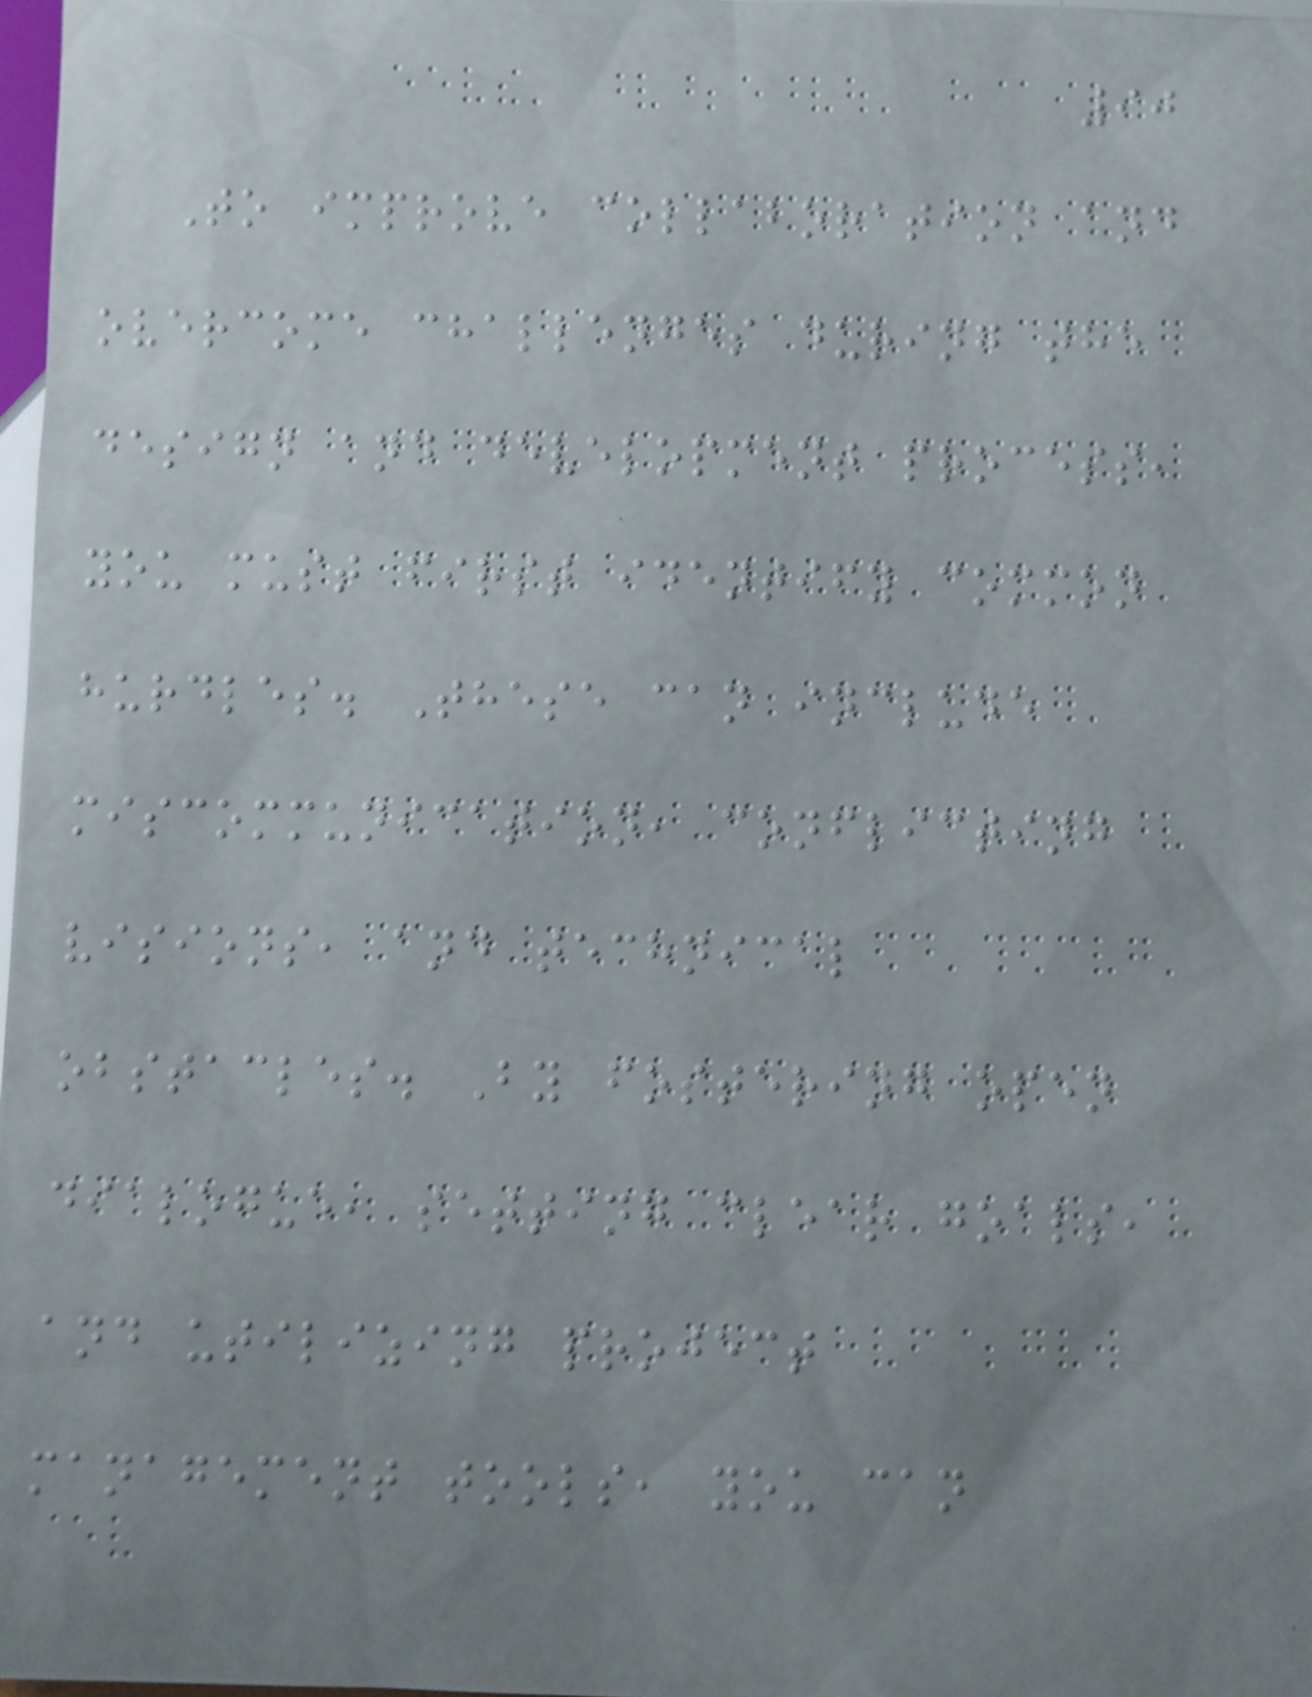90
To improve collaboration and
overcome challenges during the
design and development process,
you must first identify common
hurdles. These can include
miscommunication, conflicting
visions, and technical
obstacles. By fostering open
dialogue, setting clear goals,
and utilizing project
management tools, you can
